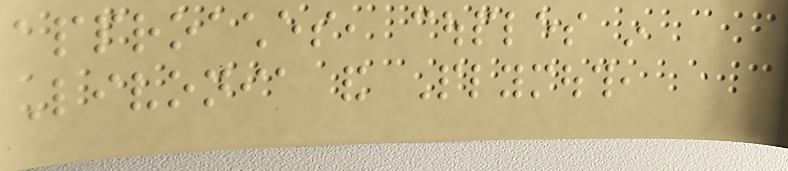approaches, couples in
Livonia and Plymouth,
